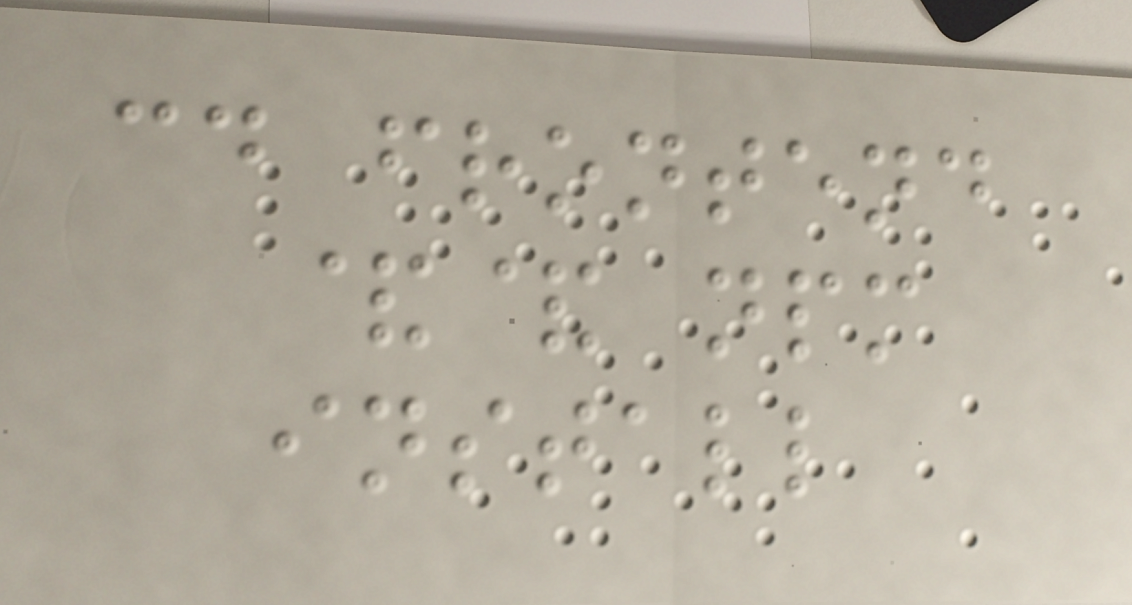cd frontend
&& npm
install
